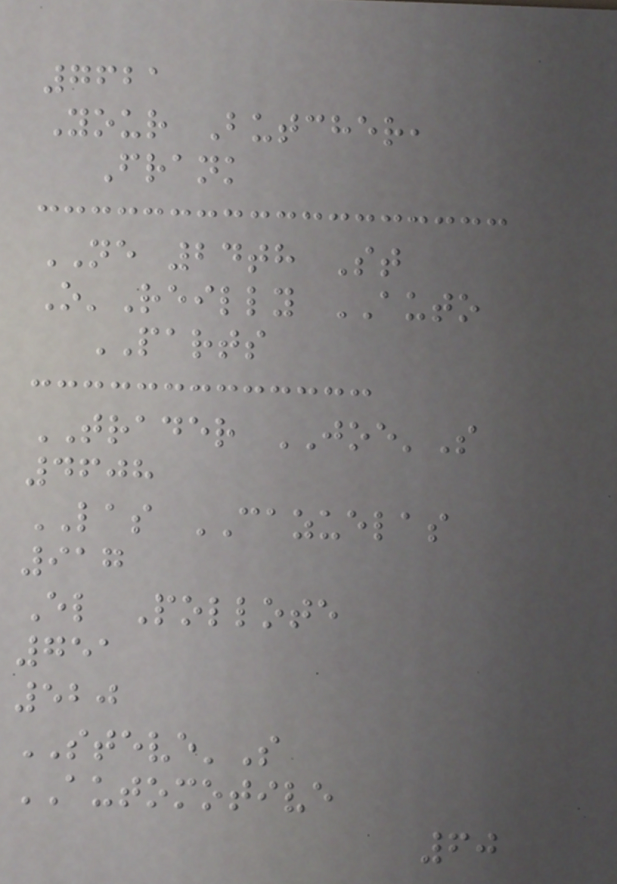7621
Your Butcher,
Frank
NE 24th St
O'Reilly AUTO
PARTS
TRADER JOE'S
4608
LAS CAZUELAS
917
El Pollote
751
520
STEVE'S
AUTOMOTIVE
60
